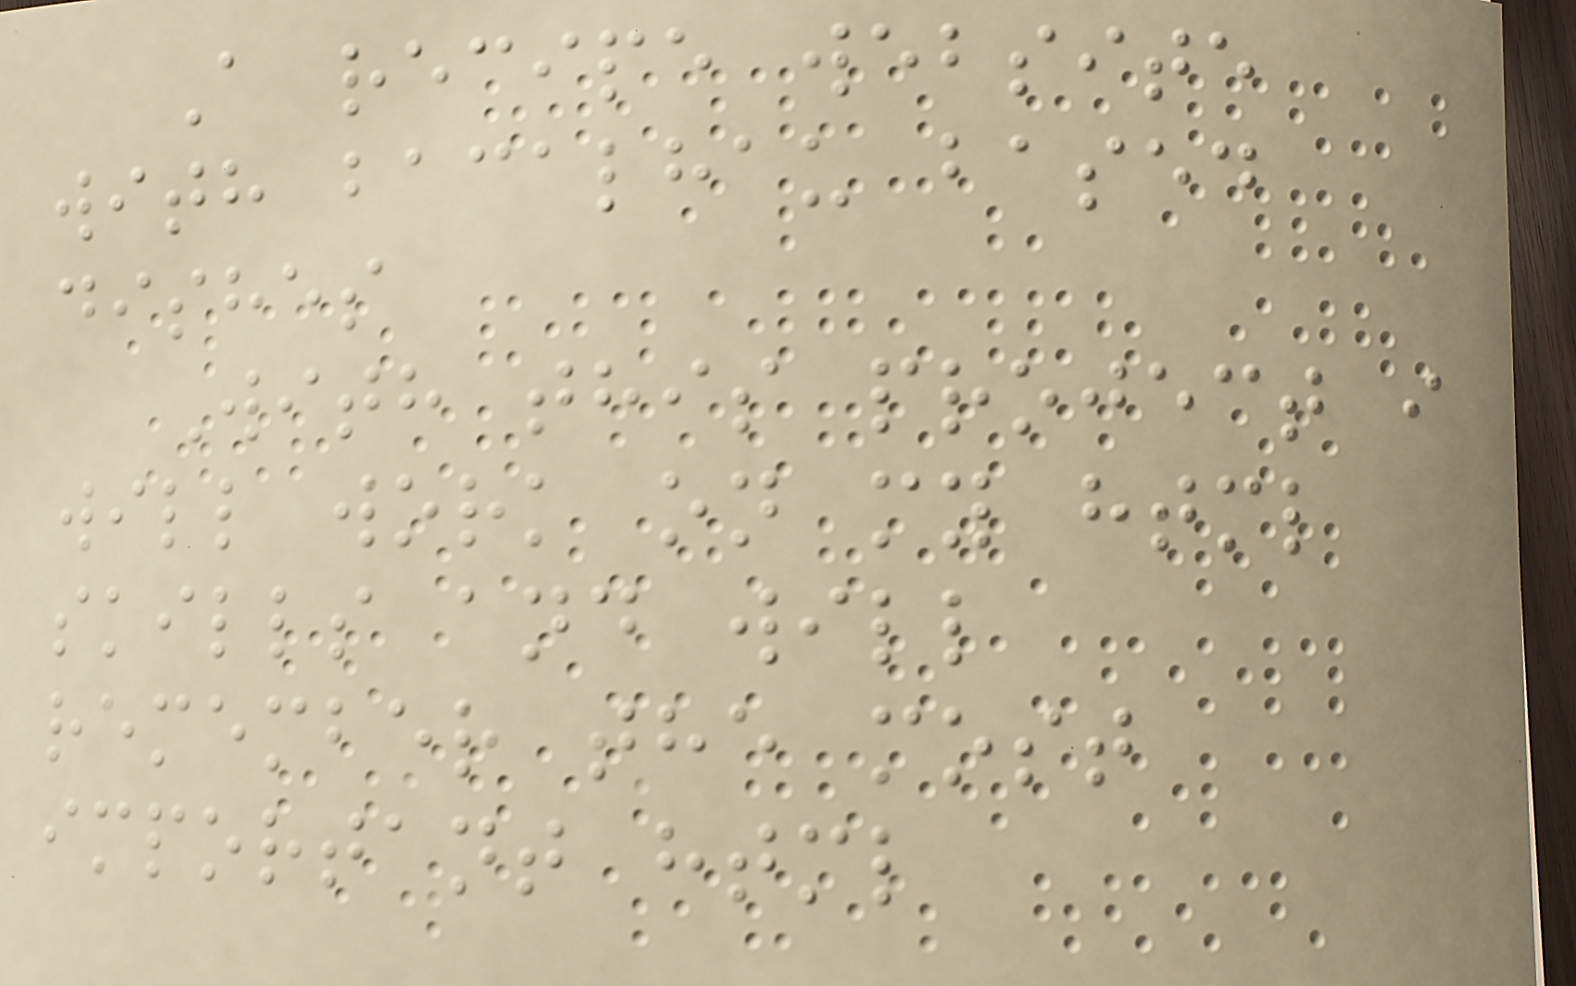A recipe website
with bacalhau based
dishes
With this project i
will work on my html
skills and will
remember the most
important html
